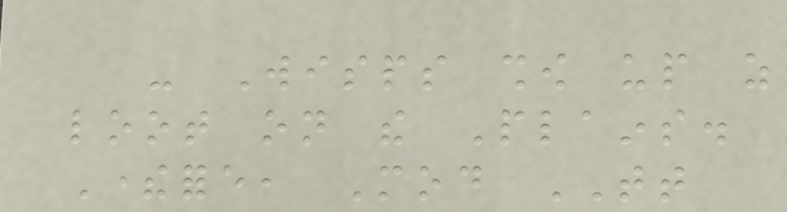- Wisps show up as
loot on the Plains.
Therefore, Mod TT
